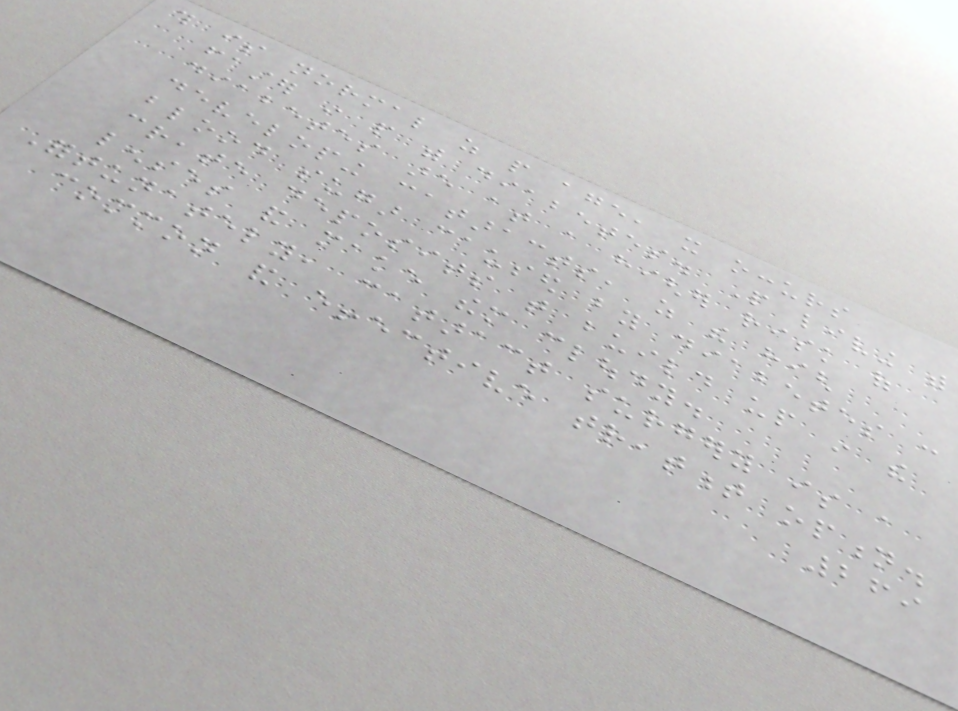this is normal as people age, it occurs
faster in people with diabetes. People living with
diabetes are at a higher risk of
developing cataracts, as the high
blood sugar caused by diabetes can
create deposits that build up in the
lenses and make them cloudy.
Fortunately, cataract surgery is a
common and effective treatment option.
269
